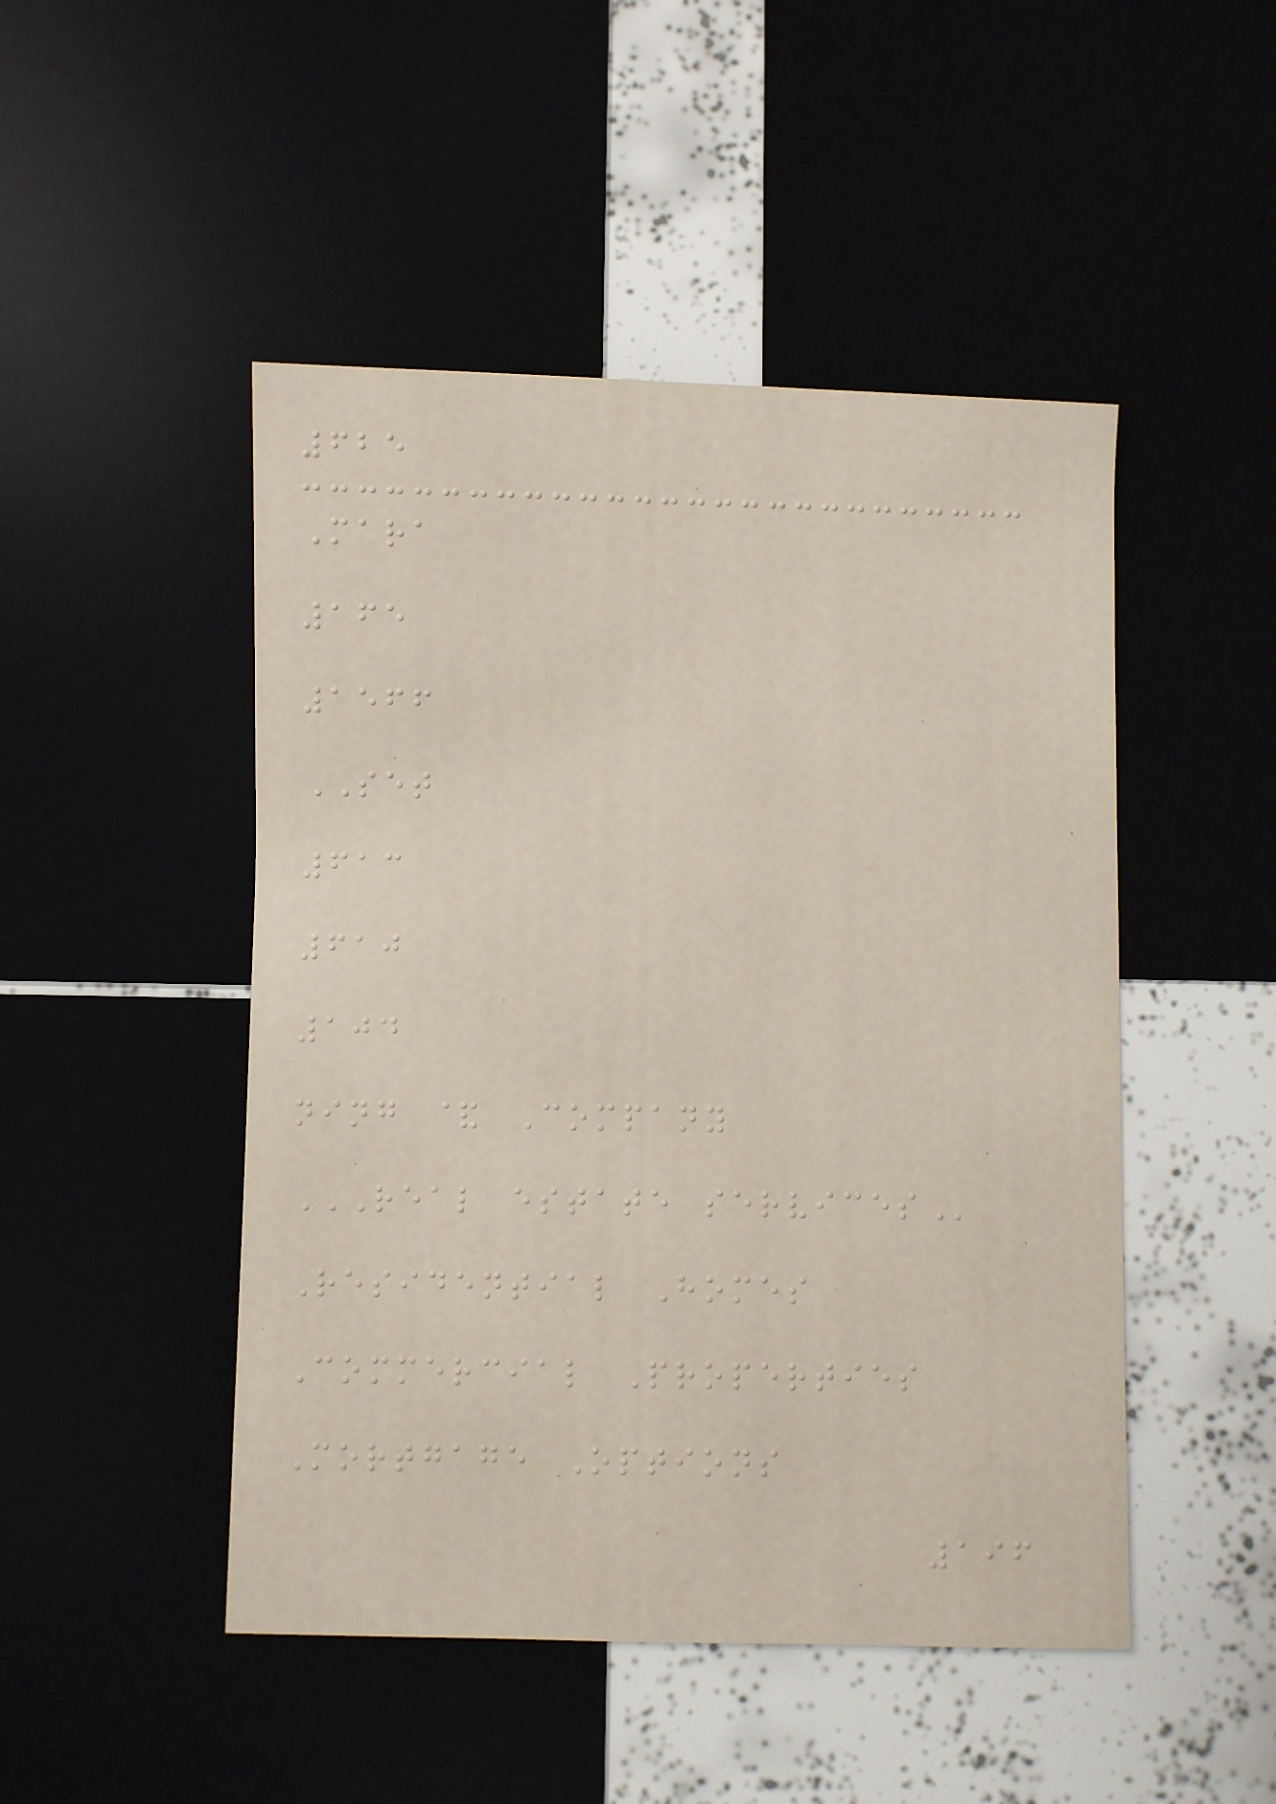625
Mara
165
1566
SET
613
610
104
ning & Company
REAL ESTATE SERVICES
Residential Homes
Commercial Properties
Mortgage Options
196
